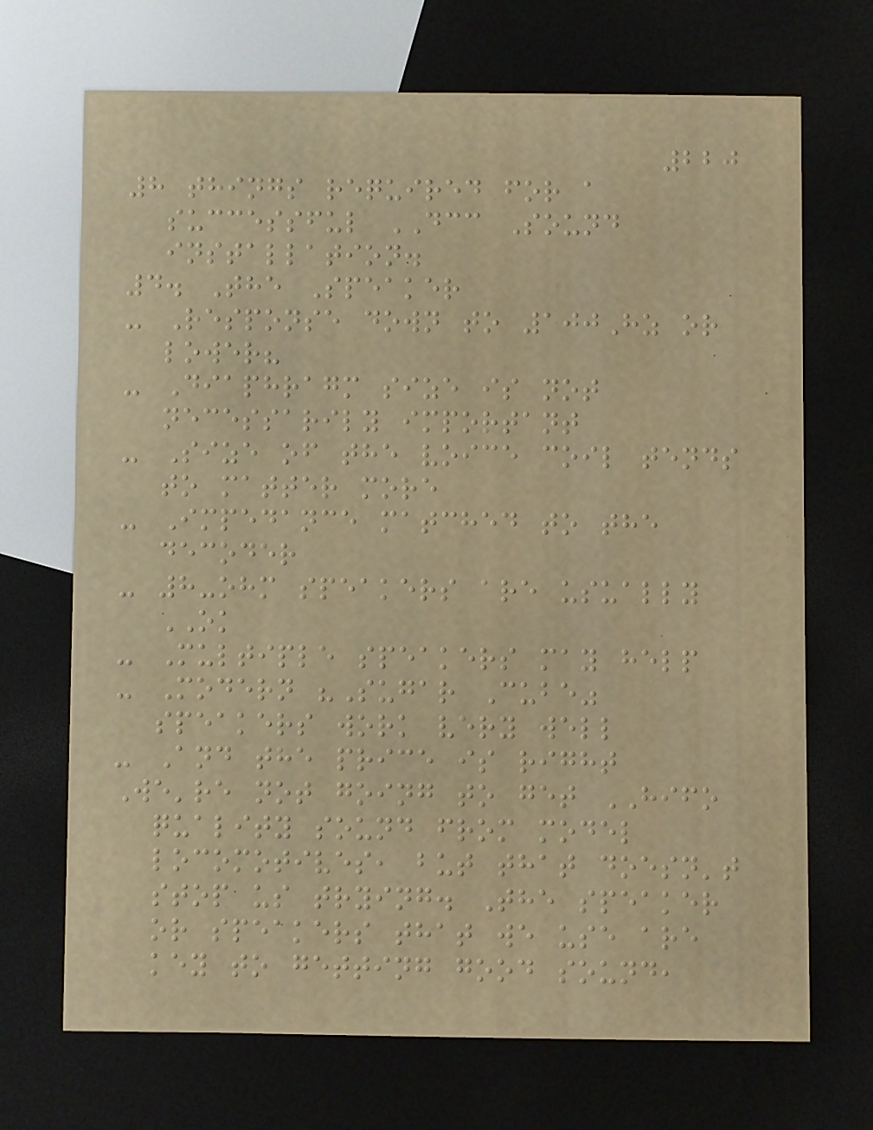220
8 things required for a
successful DCC Sound
installation.
4. The Speaker
- Response down to 100Hz or
lower?
- Diaphragm size is not
necessarily important
- Size of the voice coil tends
to matter more
- Impedance matched to the
decoder
- 8-ohm speakers are usually
OK
- Multiple speakers may help
- Modern "Sugar Cube"
speakers work very well
- And the price is right
We're not going to get HIFO
quality sound from model
locomotives, but that doesn't
stop us trying. The speaker
or speakers that we use are
key to getting good sound,
